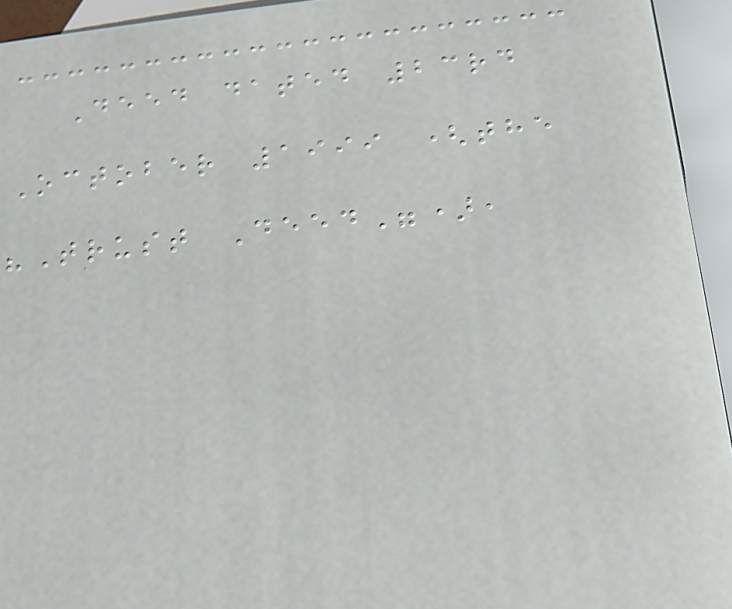Deed dated 23rd
October 1999 (the
"Trust Deed"),
